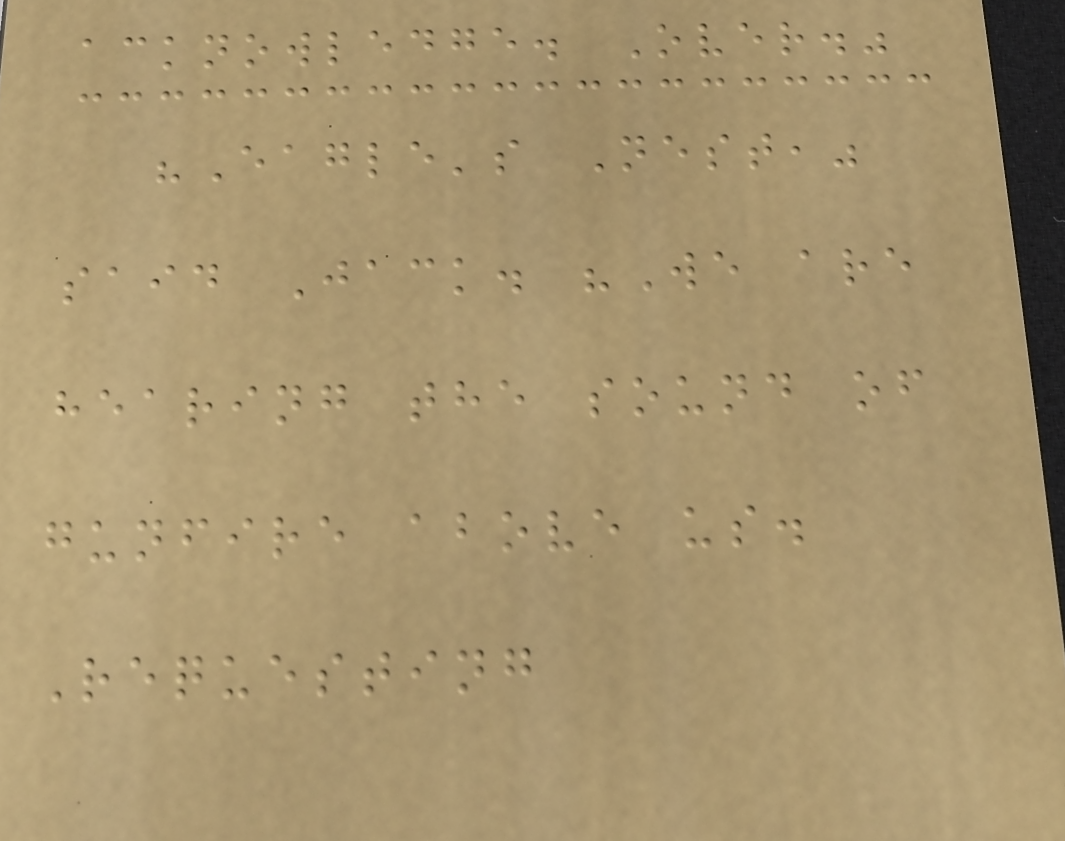acknowledge. Over."
"Eagle's Nest,"
said Jack. "We are
hearing the sound of
gunfire above us.
Requesting
